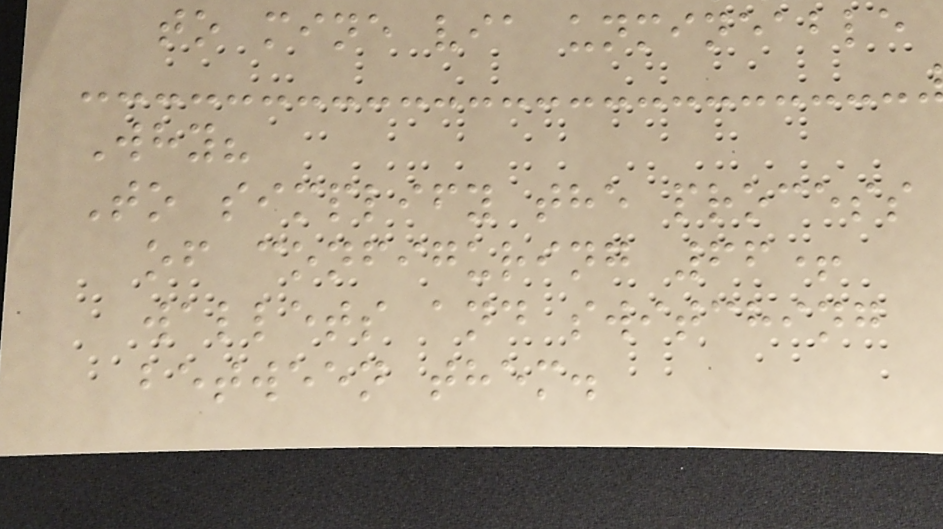to mine via unmineable
Why?
To simplify the process
of configuring 66+
wallets and switching
between them.
